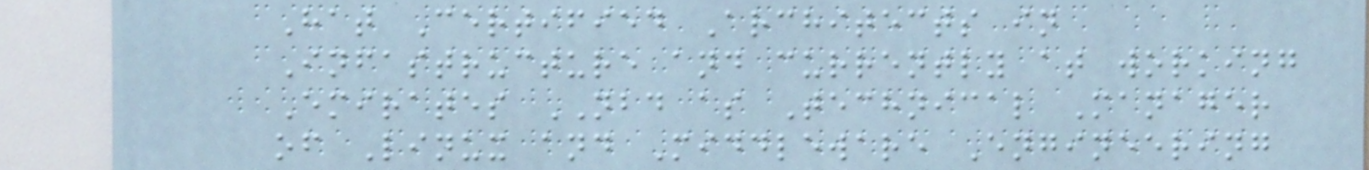Hat Certified Architects in
Infastructure and currently at working
Emirates NBD as Technical Manager
of Linux and Middleware Engineering
